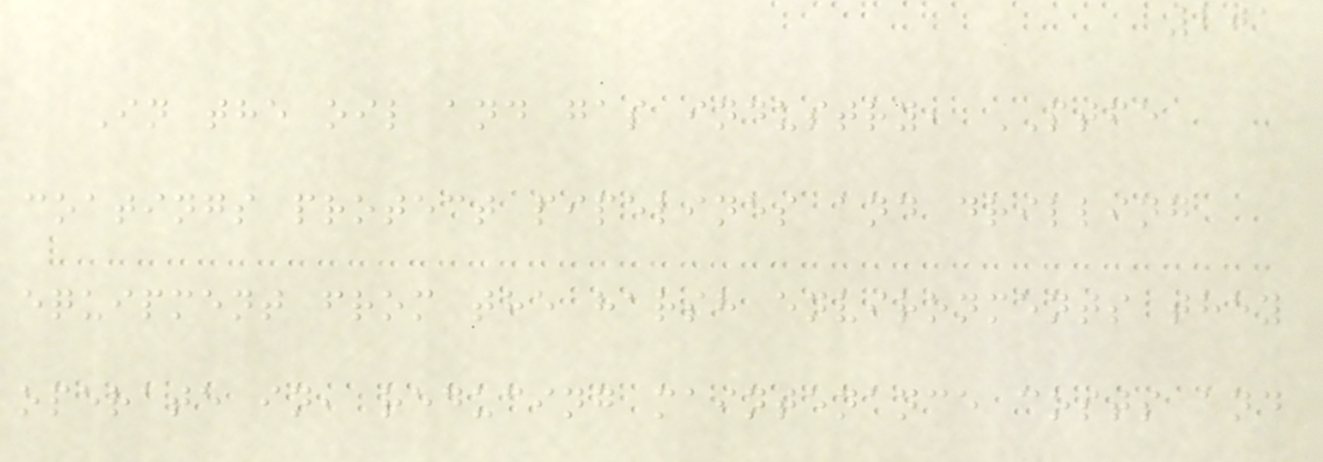201
In the oil and gas industry, PTFE
coatings protect pipelines and drilling
equipment from the harsh environments they
operate in, reducing maintenance costs and
